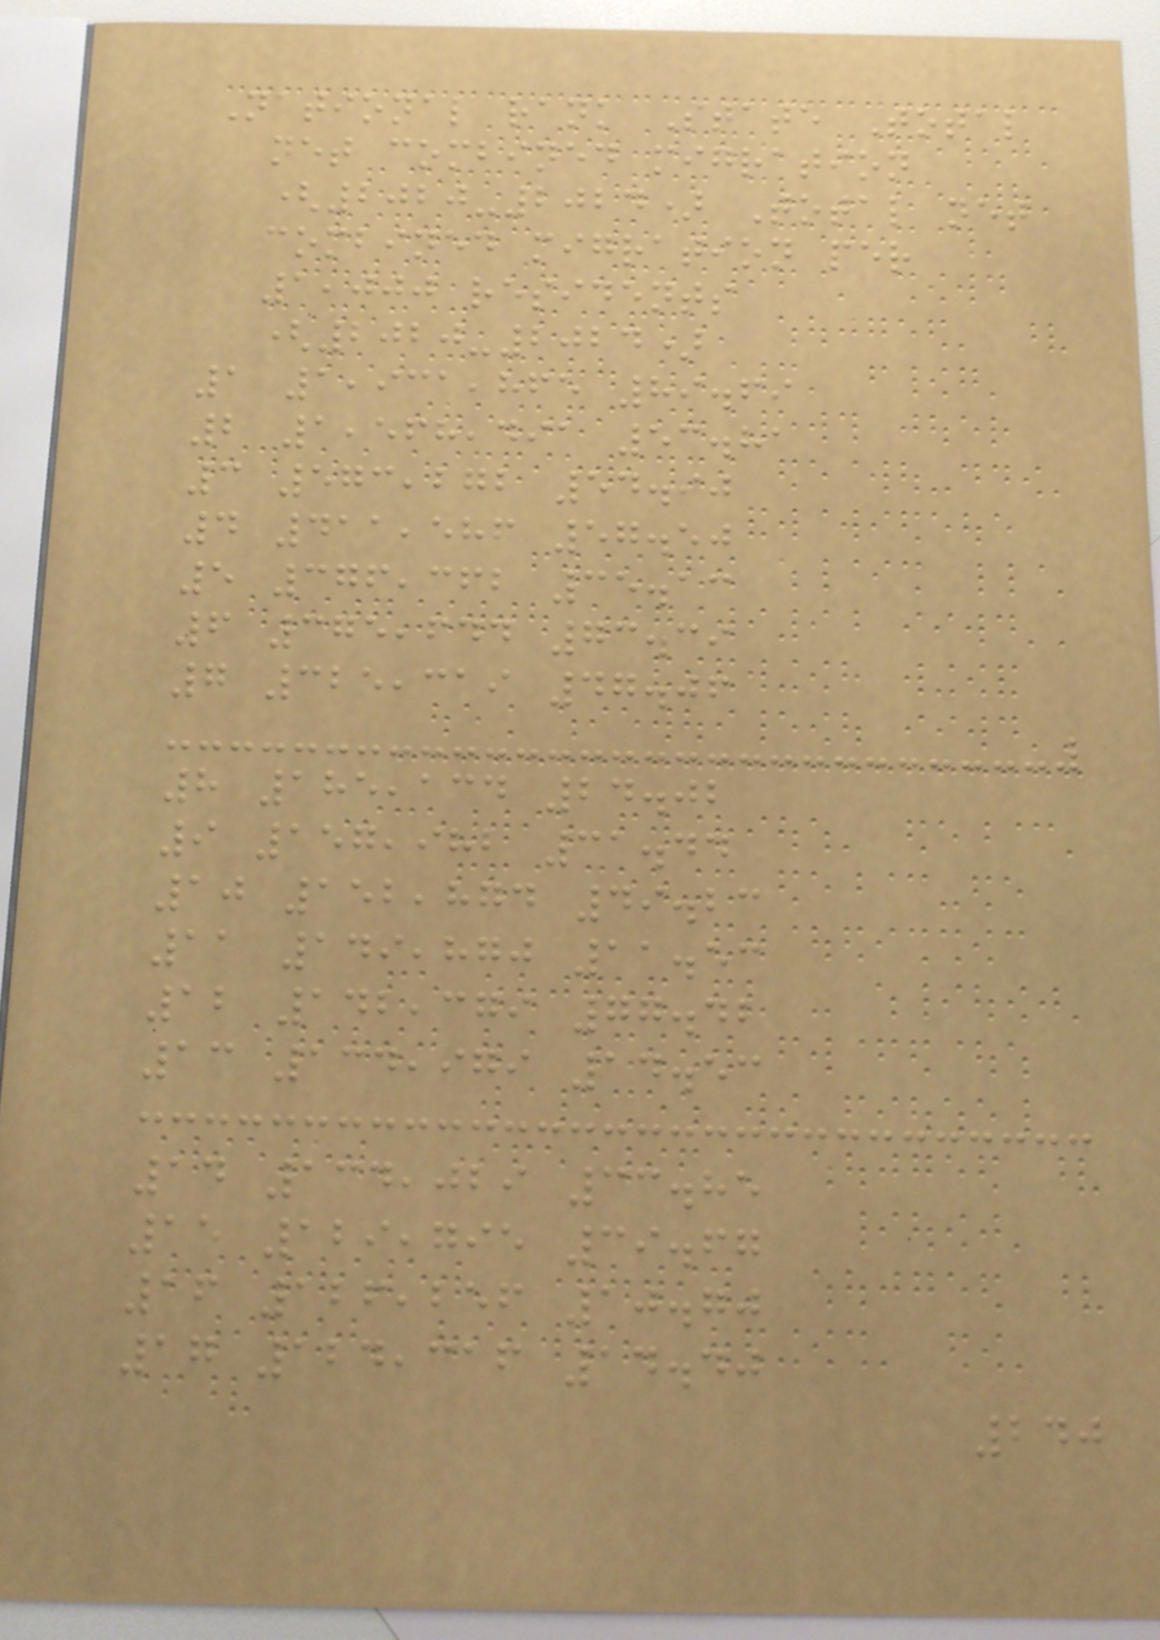National rank State Total
net combined migration
(2020-2024) Total net
combined migration per
1,000 residents
(2020-2024)
1 1,931,865 89.69
2 1,568,491 53.81
3 573,272 54.90
4 411,586 57.50
5 376,362 35.13
6 375,644 73.39
7 325,319 47.06
8 185,134 24.02
9 157,982 31.44
10 152,874 49.23
11 149,870 11.53
12 142,379 77.42
13 134,979 14.53
14 134,029 33.85
15 129,795 39.67
16 126,256 10.70
17 124,316 14.40
240
